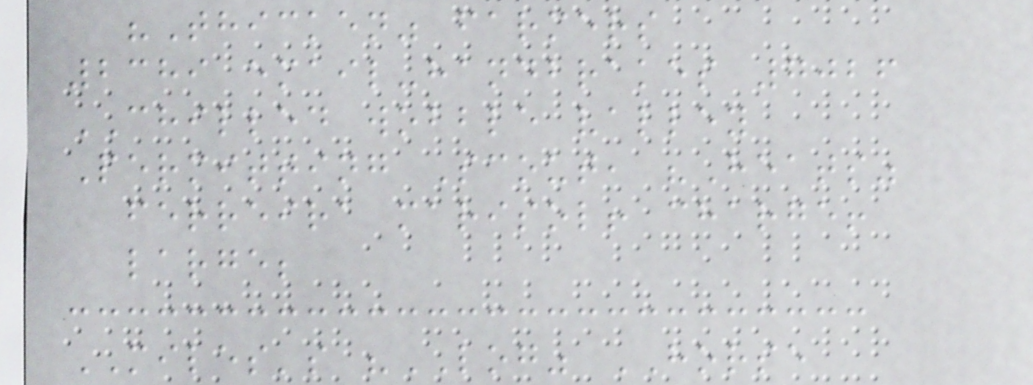"Thicken" farmers
2389 email-handbrakes 7026
CHILLED wobble valley
Permitting Scout, "Heats"
ferreira marisol! charge!
large;
MILES's "LOG" HORSE
